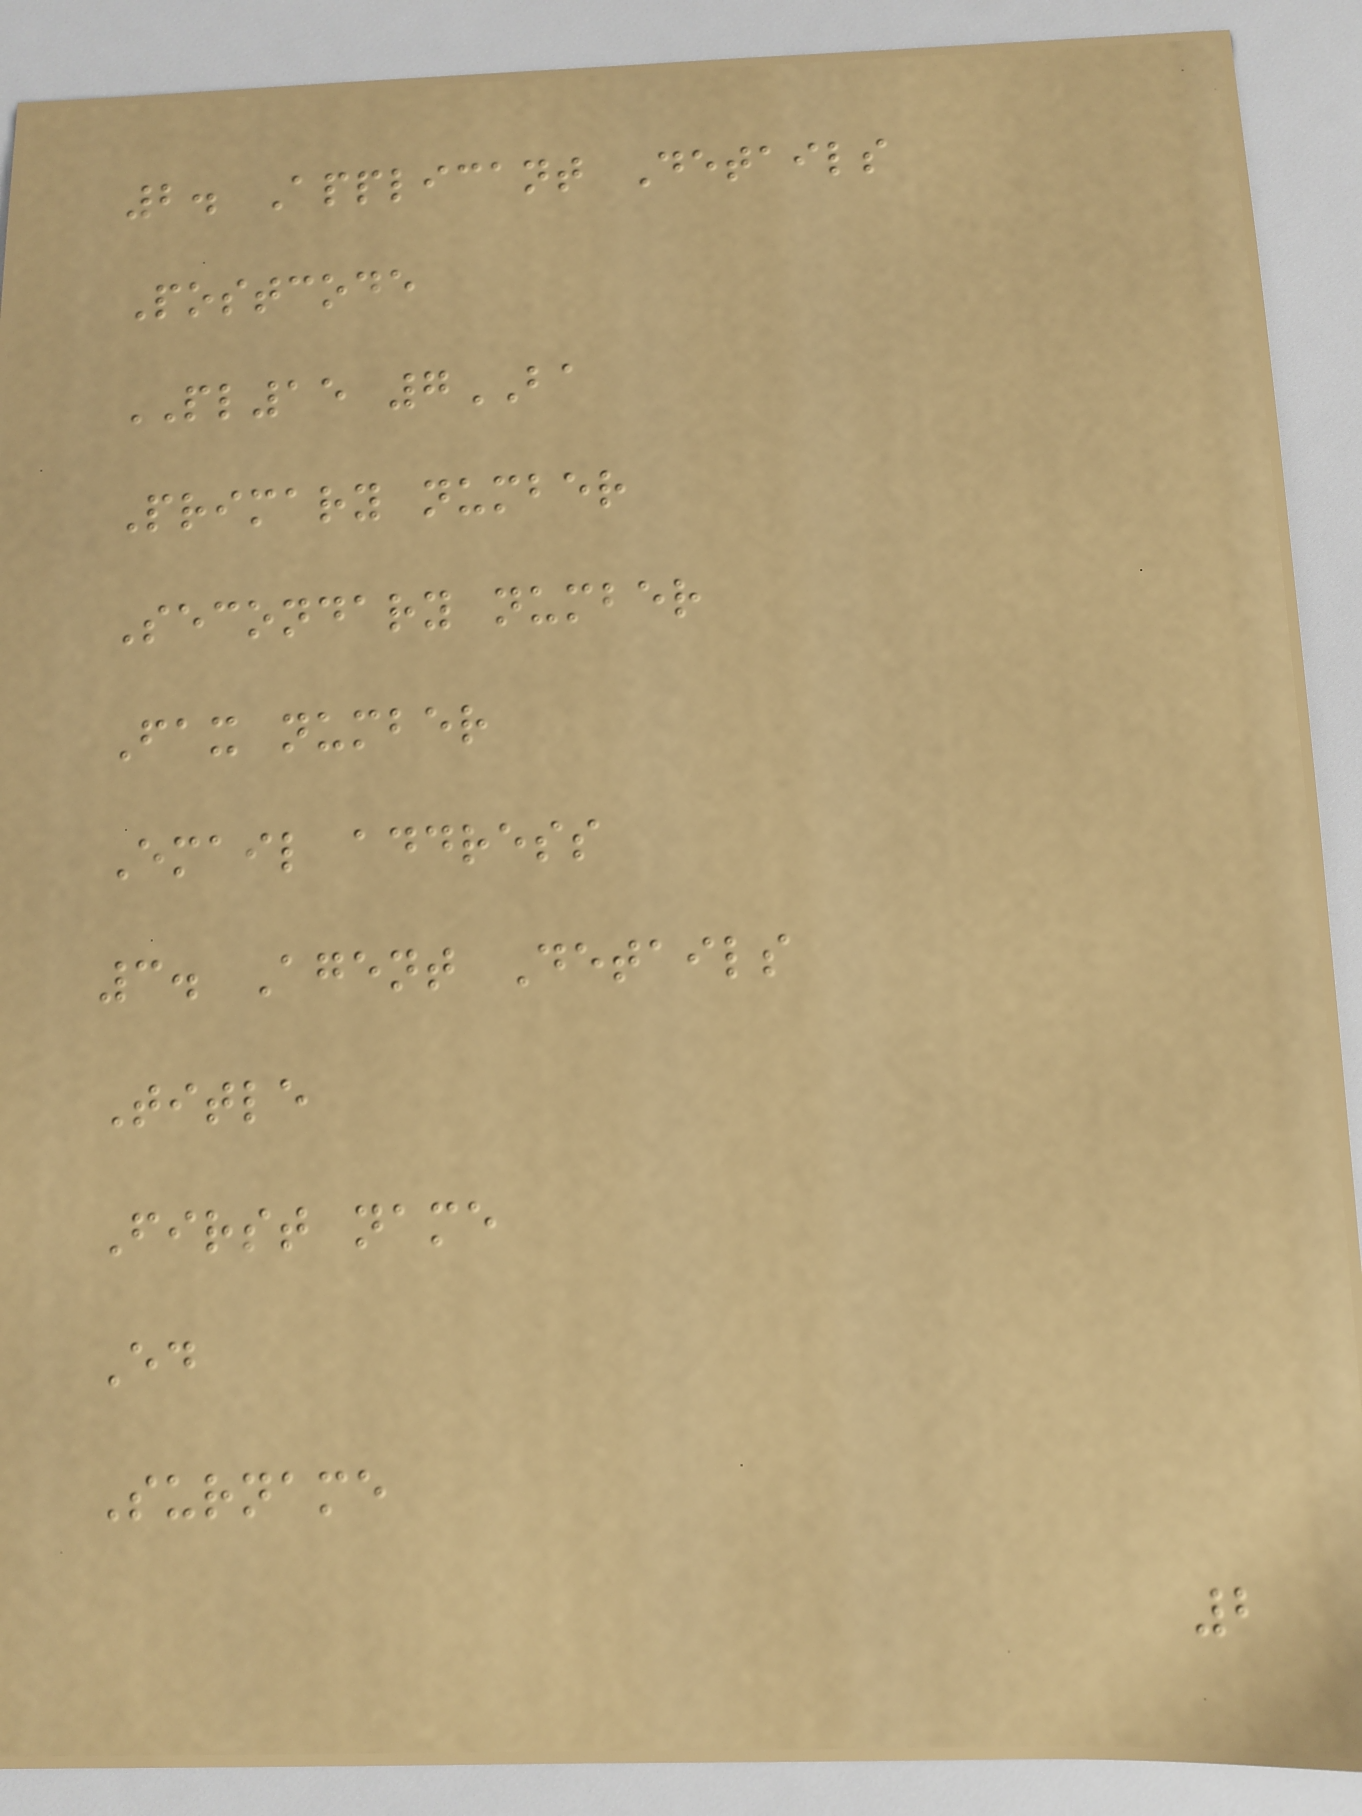2. Applicant Details
Postcode
PL15 7BA
Primary number
Secondary number
Fax number
Email address
3. Agent Details
Title
First name
Ed
Surname
2
